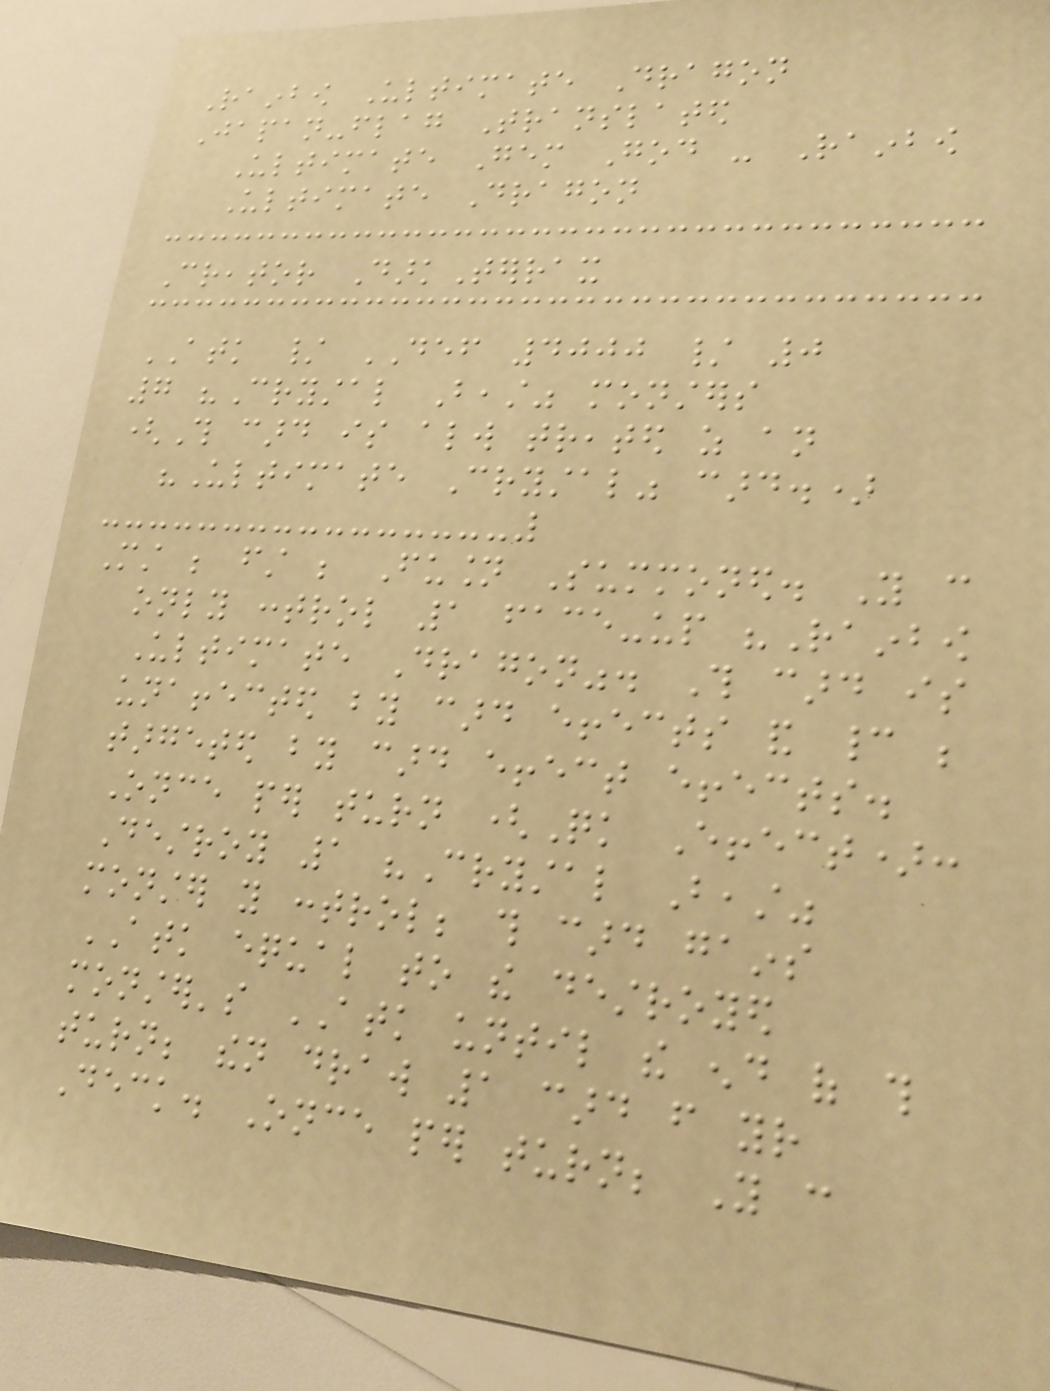Rainbow Ultimate Dragon
Japan-flag Translated
Ultimate Gem God - Rainbow
Ultimate Dragon
Creator DarkTerrax
ATK / DEF 4000 / 0
7 "Crystal Beast" monsters
(This card is always treated as an
"Ultimate Crystal" card.)
Must be first be Fusion Summoned. You can
only control 1 face-up "Rainbow
Ultimate Dragon". This card is
unaffected by card effects and cannot be
targeted by card effect effects.
Once per turn (Quick Effect):
Destroy 1 "Crystal Beast"
monster you control; this card gains
ATK equal to the destroyed
monster's ATK until the end of this
turn; then draw 1 card from your
Deck. Once per turn; You can
